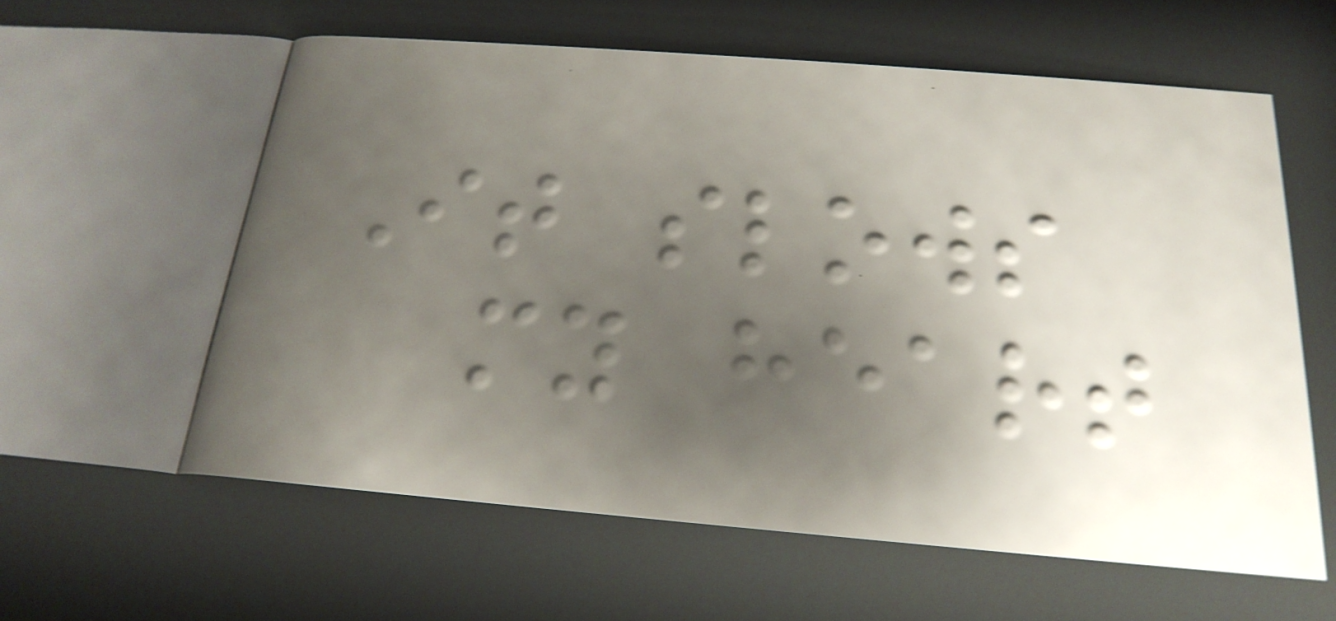It slows
my heart
